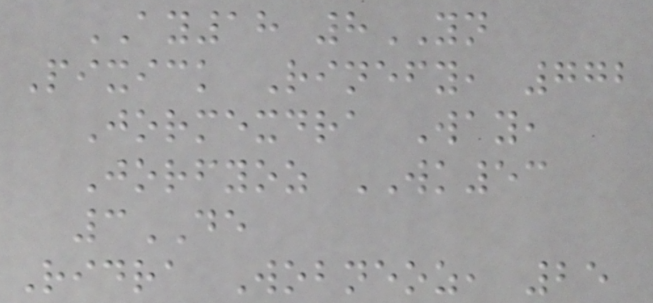AY18 8YN
Pixick Rinefy, 772
Jormexdra Way,
Jorfyoz WK53
3DE
Ridra Wobneoz, 25
